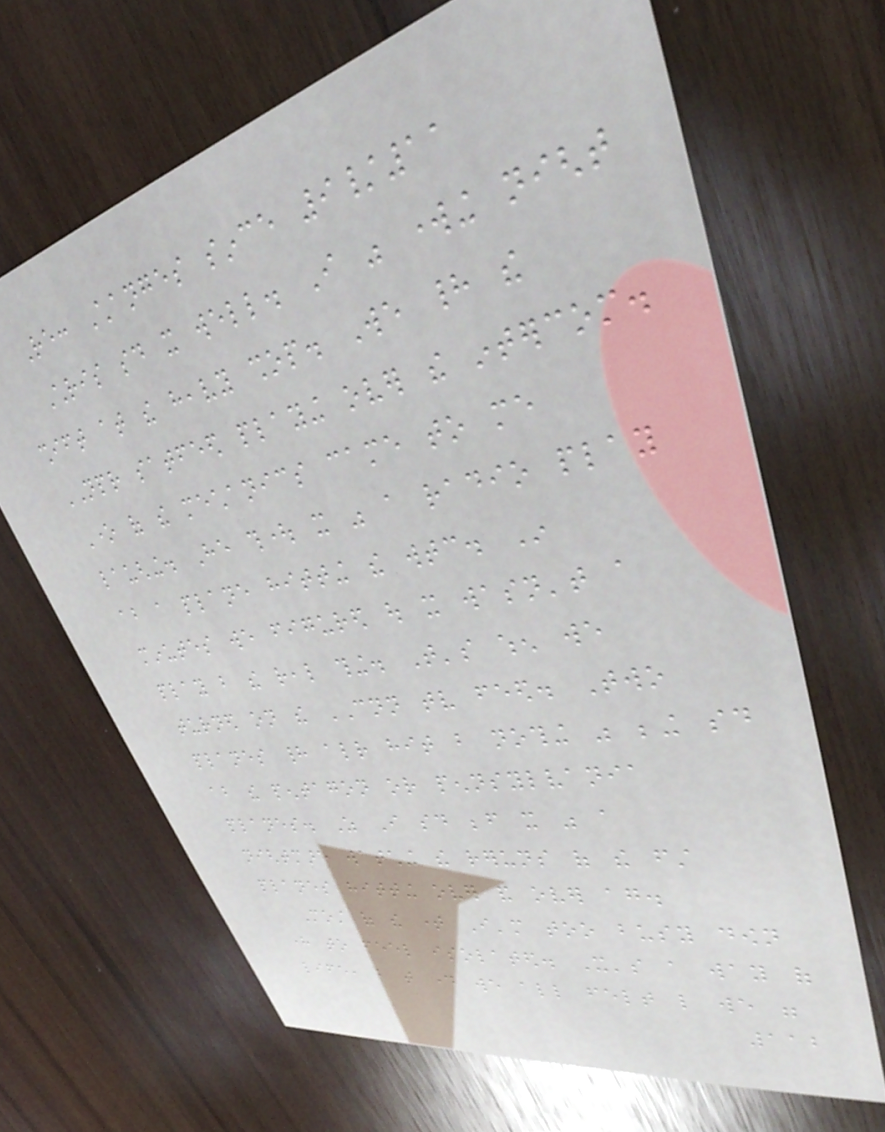Re: Changes since 9/11
Chris said it well. I was working night
shift at the heavy shop. We had the
NPR satfeed playing over the intercom.
One of the mechanics came to me
laughing. He thought it was a radio play
about a plane hitting the wtc. In
minutes we figured out it wasn't a
play but the real thing. That's when we
turned on the CNN tv feed. Two
planes had already hit but nothing was being said
about the pentagon or pennsylvania
planes. As I said before it was a
nightmare watching the reruns of the first
planes hitting over and over again.
Most of the time I'm too busy down
here to feel isolated. It's a way of
life, but that day we all felt like we were
112
